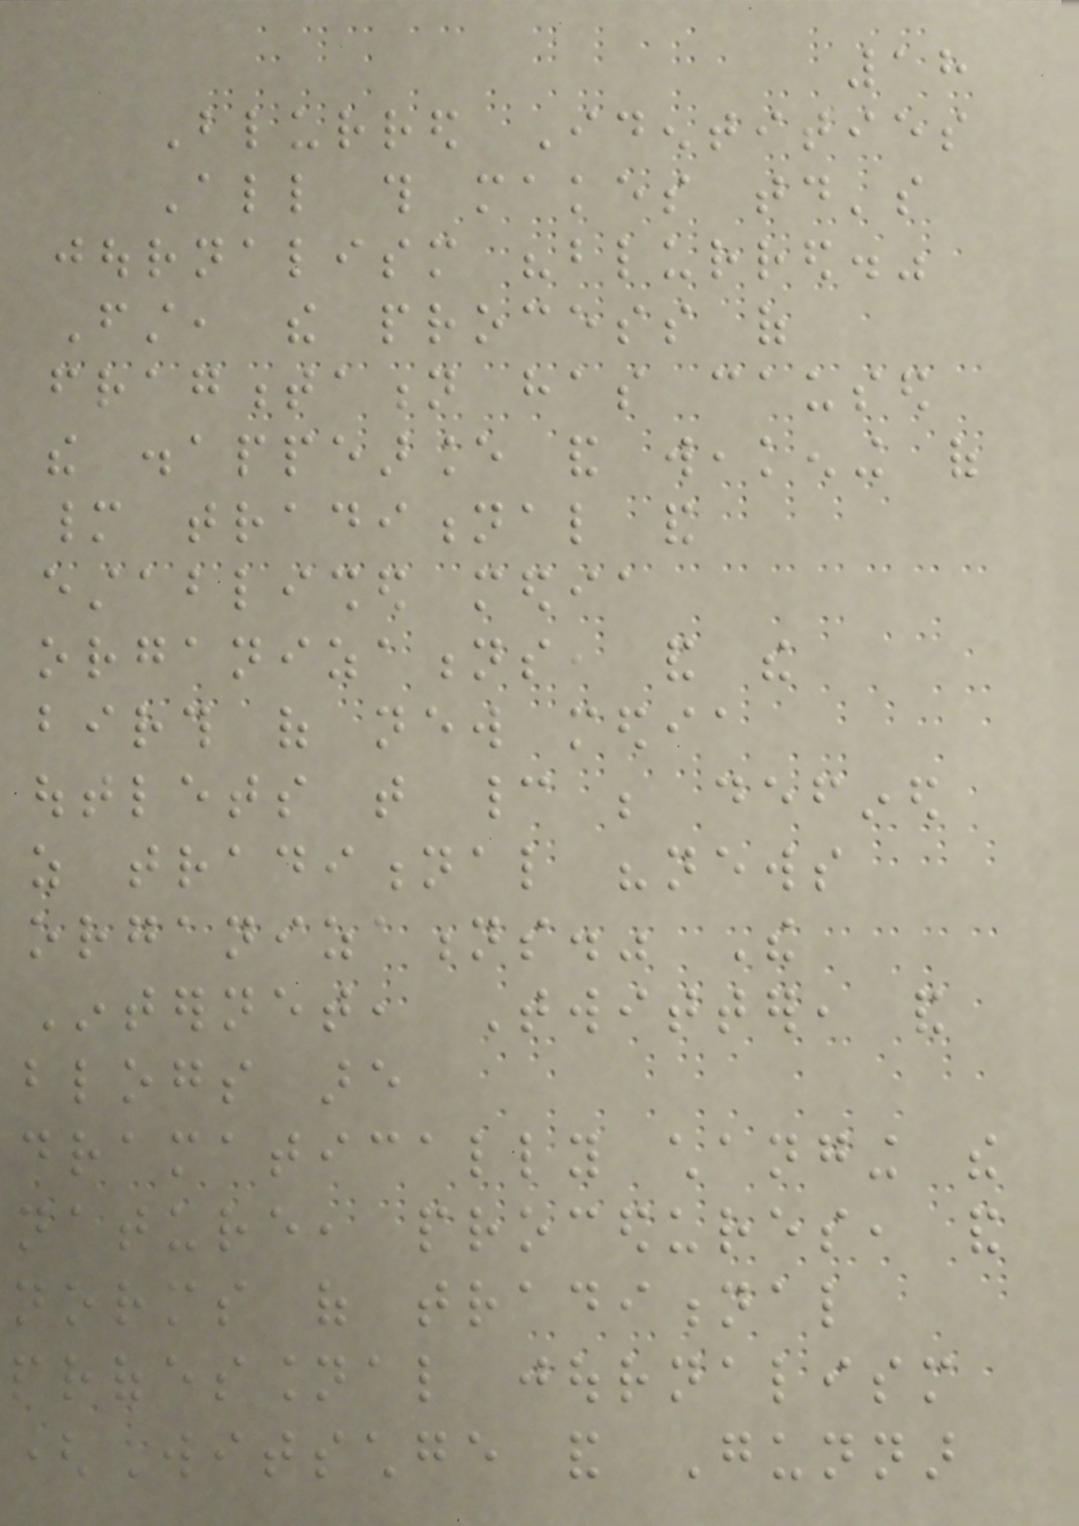18
Blurred Identities
All this makes today's
journalism "blurred."
First, the process of
fragmentation has caused
the disappearance and weakening of
many traditional and
established media
organizations, and the
birth of new media
outlets that cannot be defined
as traditional "news
organizations." The
Internet, Twitter, and
blogs are
dramatically changing the
nature, procedures, and
norms of traditional
professional journalism
(Witschge and Gunnar
